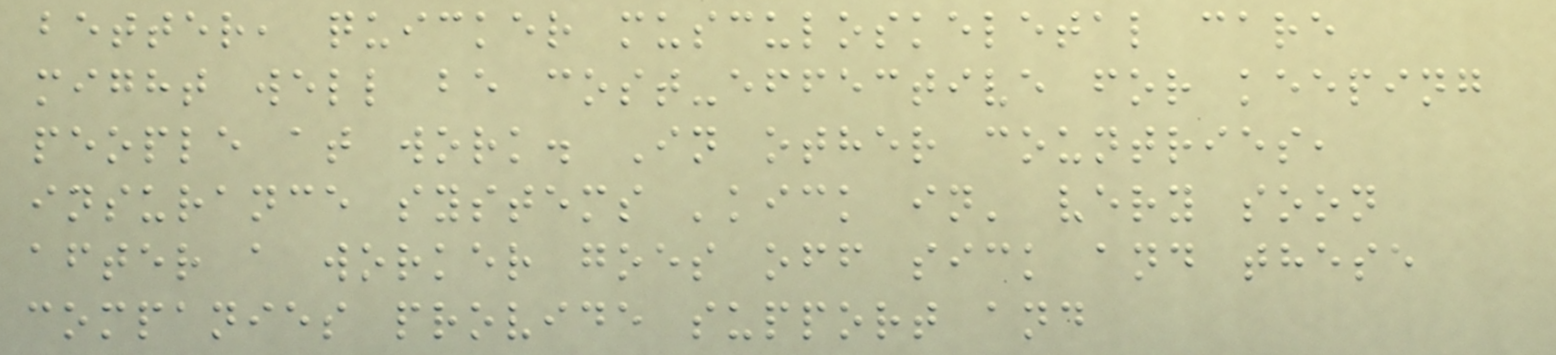better, quicker musculoskeletal care
might well be cost-effective for keeping
people at work. In other countries,
insurance systems 'kick in' very soon
after a worker goes off sick and these
companies provide support and
